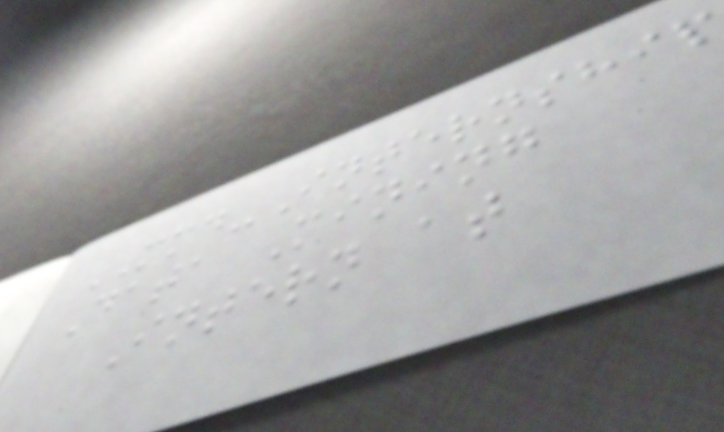MMD-Internship
Data Mining
Intern at
